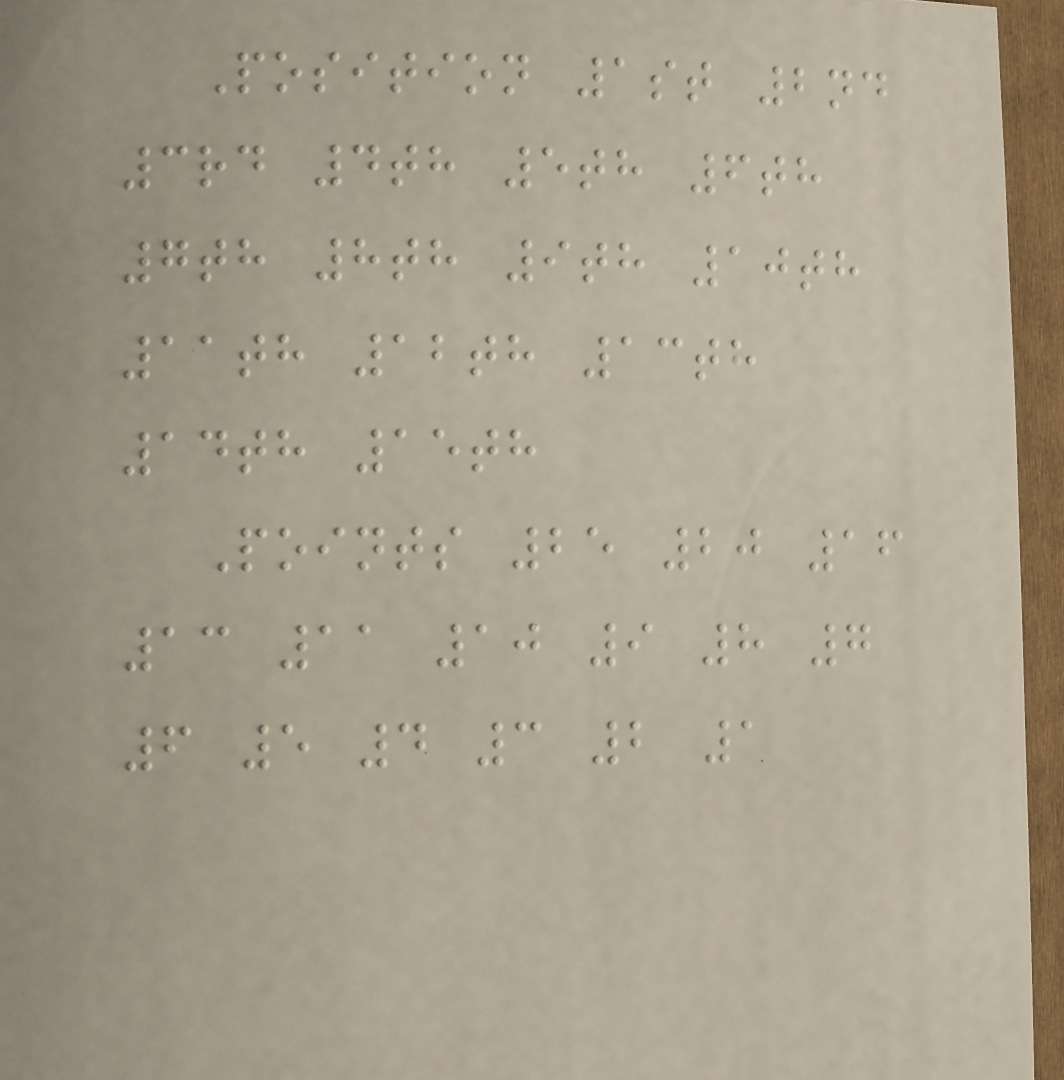Position 1st 2nd
3rd 4th 5th 6th
7th 8th 9th 10th
11th 12th 13th
14th 15th
Points 25 20 16
13 11 10 9 8 7
6 5 4 3 2 1
